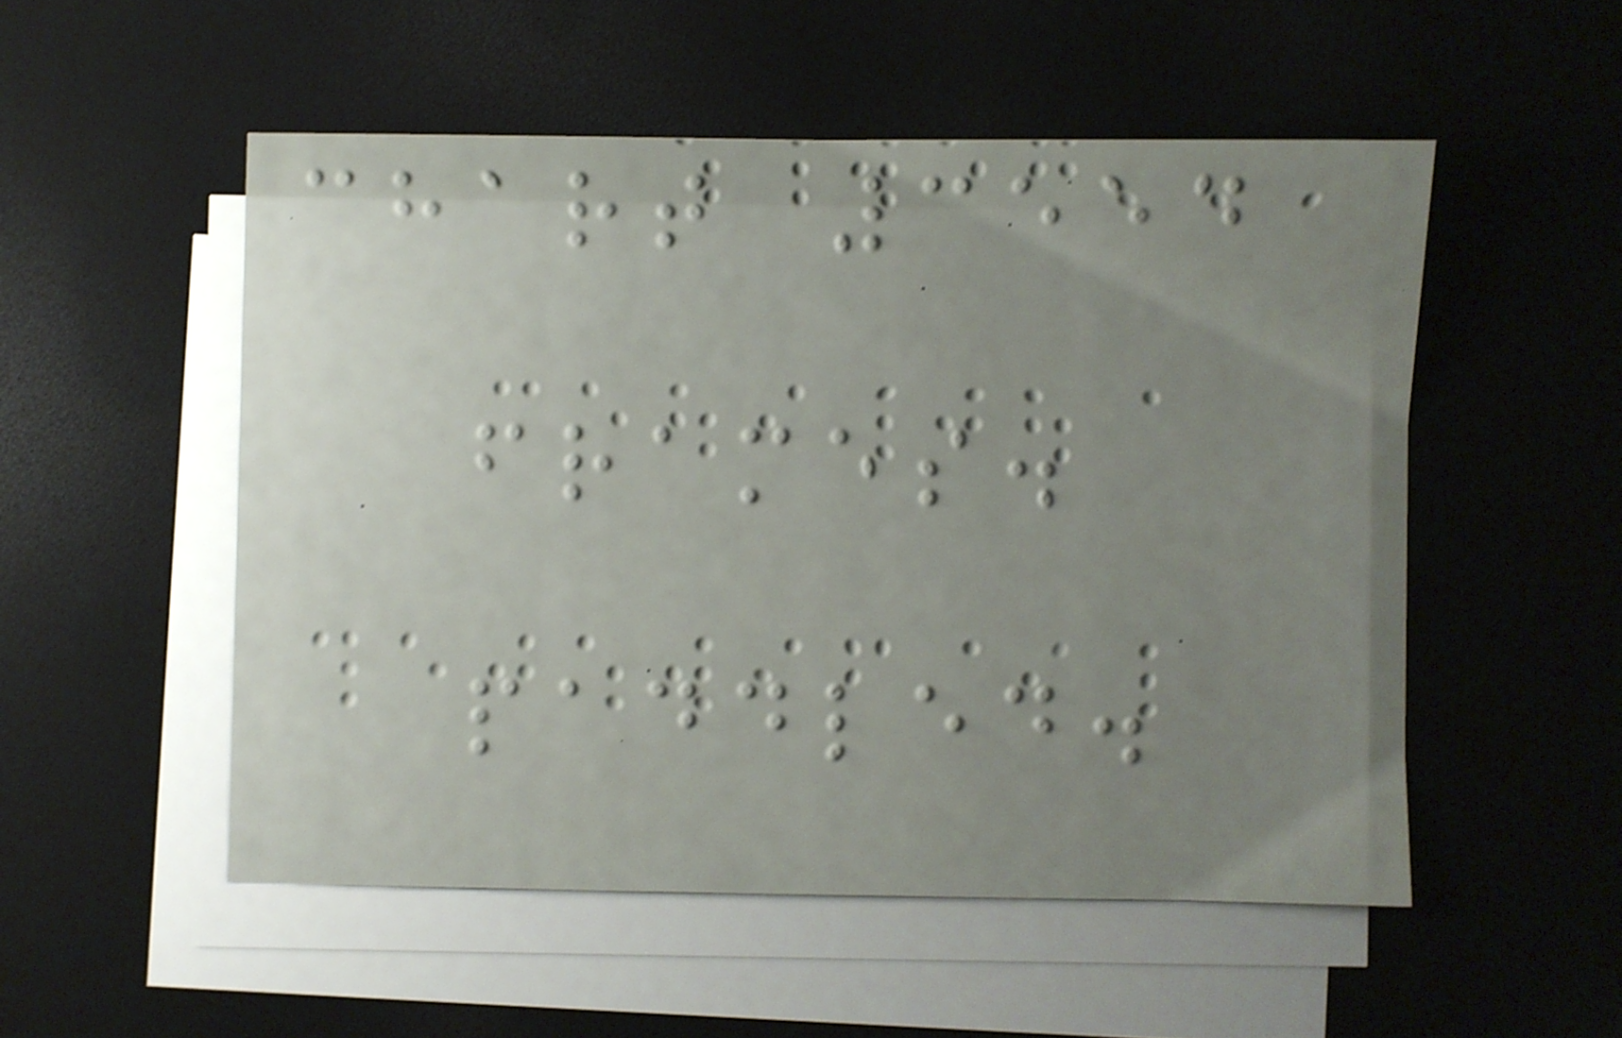chart 3554
frames.
paddled.
